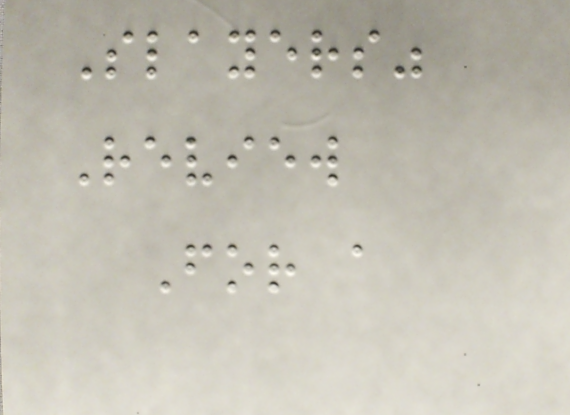Slayers"
Review
For a
